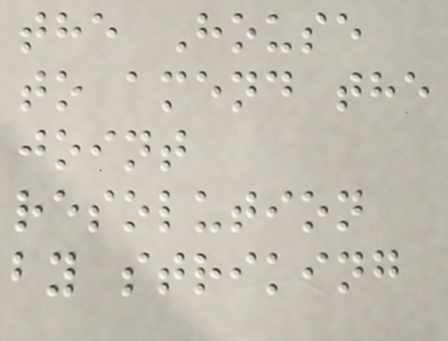the House
to amend the
joint
resolution
by striking
